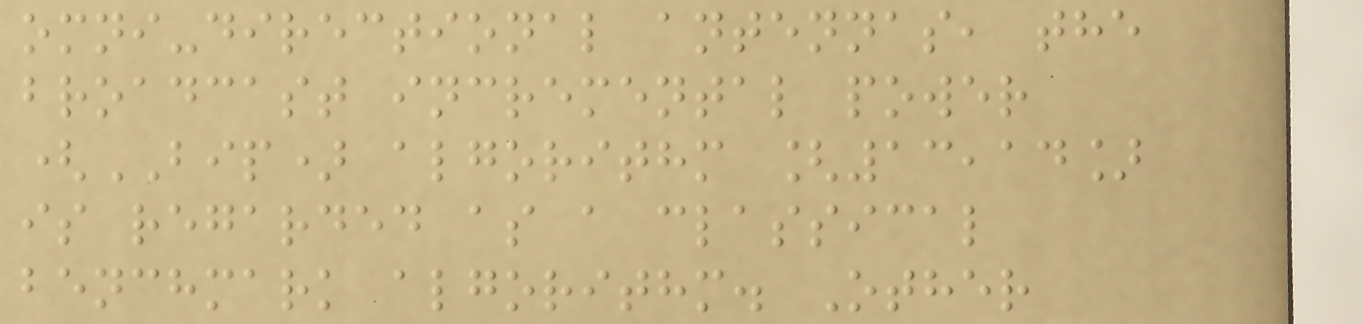omni-directional antennas, the
broadcast incremental power
(BIP) algorithm [13,14]
is regarded as a classical
benchmark algorithm. Other
